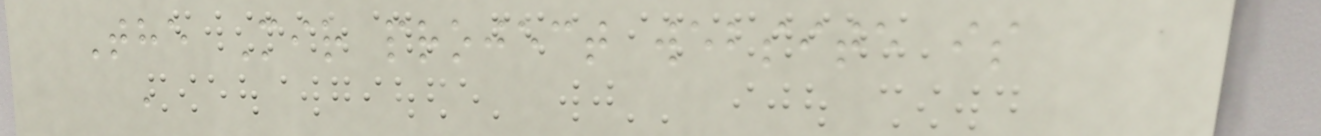The Mir project website is
,
